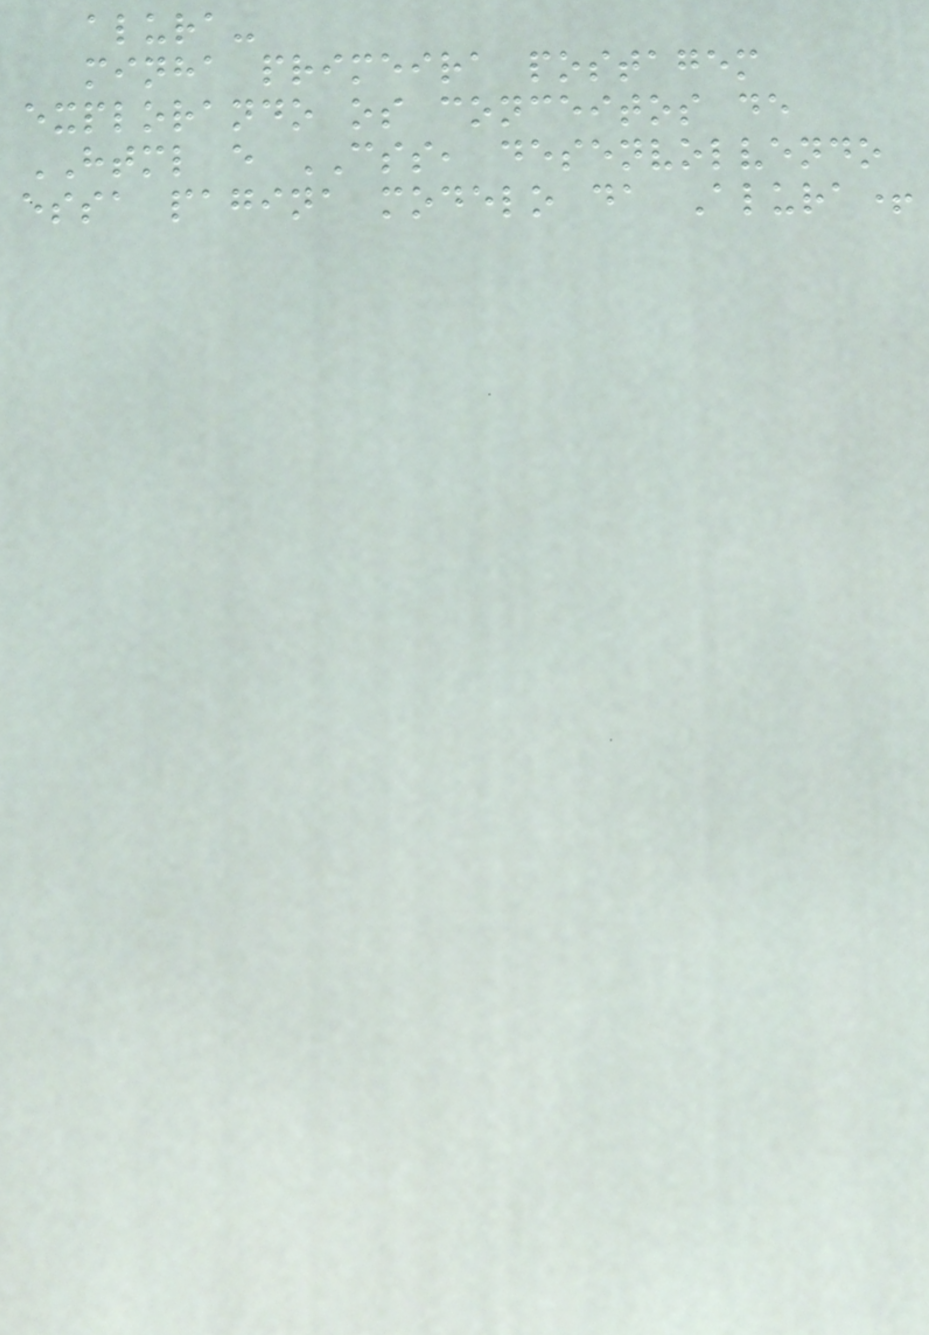alura-
minha primeira postagem
explorando os conceitos de
HTML e CSS, desenvolvendo
essa pagina modelo da Alura+
